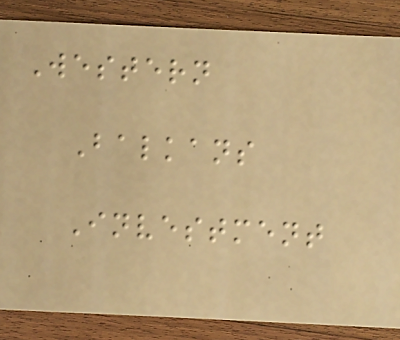Western
Balkans
Investment
